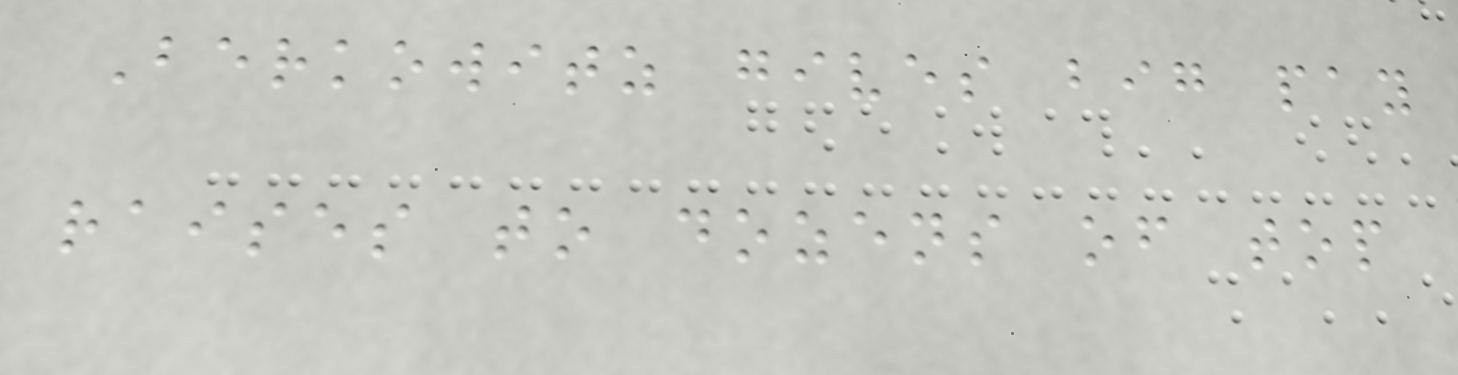Berkowitz gives big pay
raises to dozens of top
